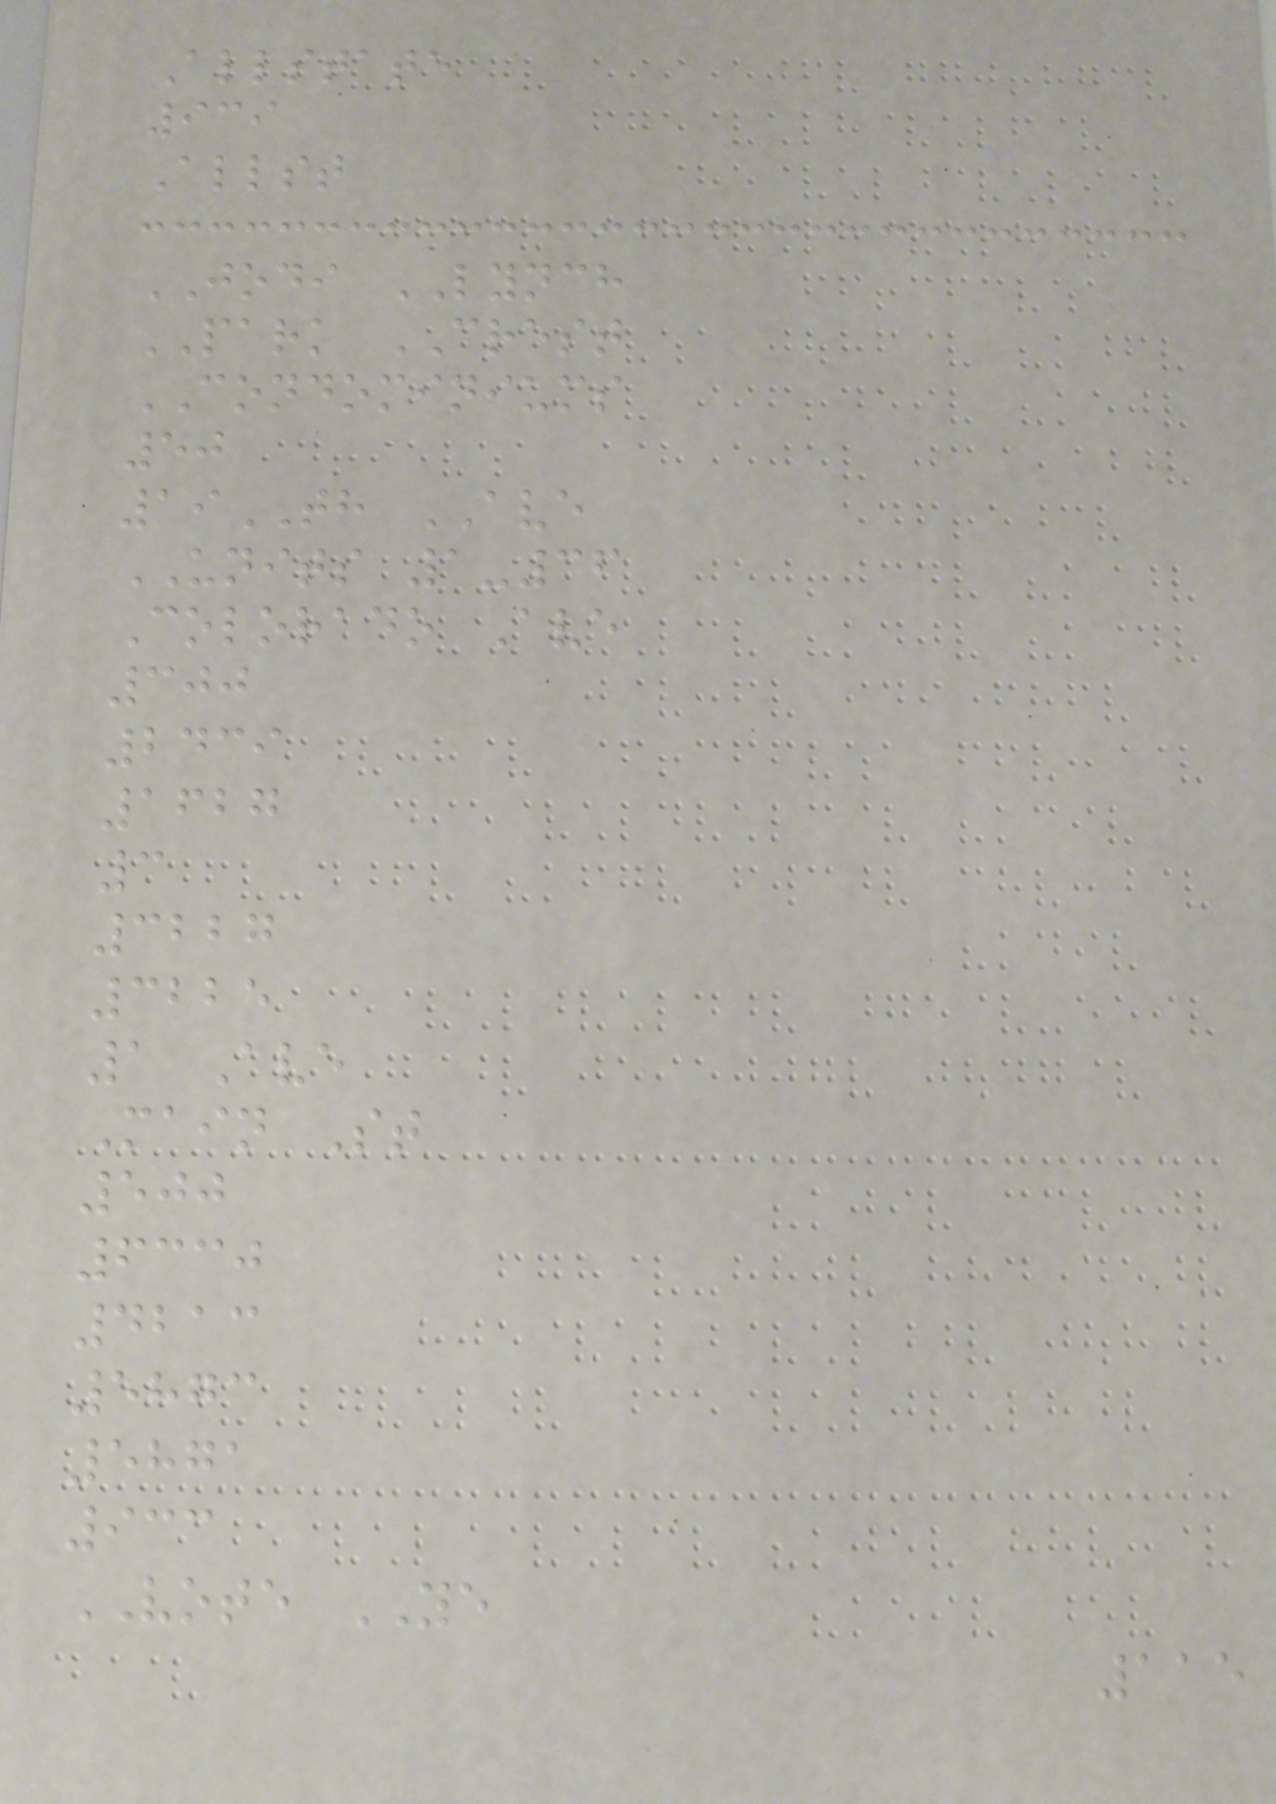Allstate
939
Allst
JODI LYNCH
PARK CREST
CONDOMINIUMS
50
19TH AVE
UNITS 1-36
Colorado Ave
300
2439
1627
3
3227
3225
1 Ave
Main St
500
6330
4213
5873
5871
933
VOTE YE
115
